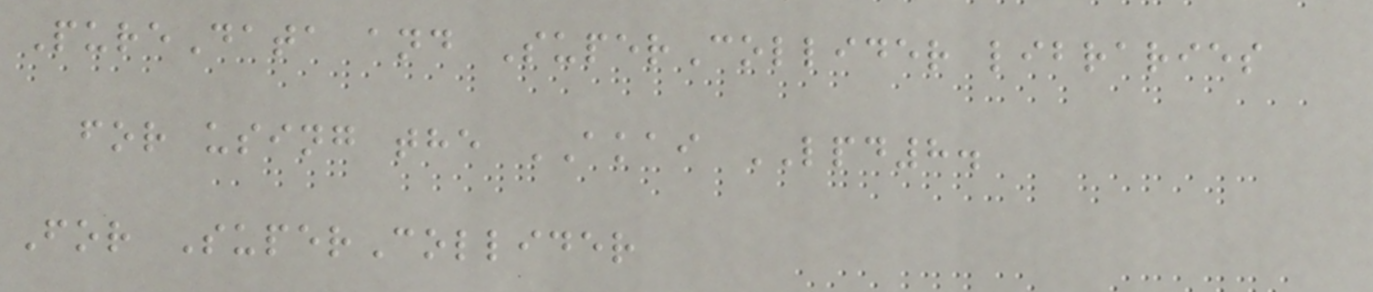PureData and SuperCollider libraries
for using the AKAI LPD8.
For SuperCollider
